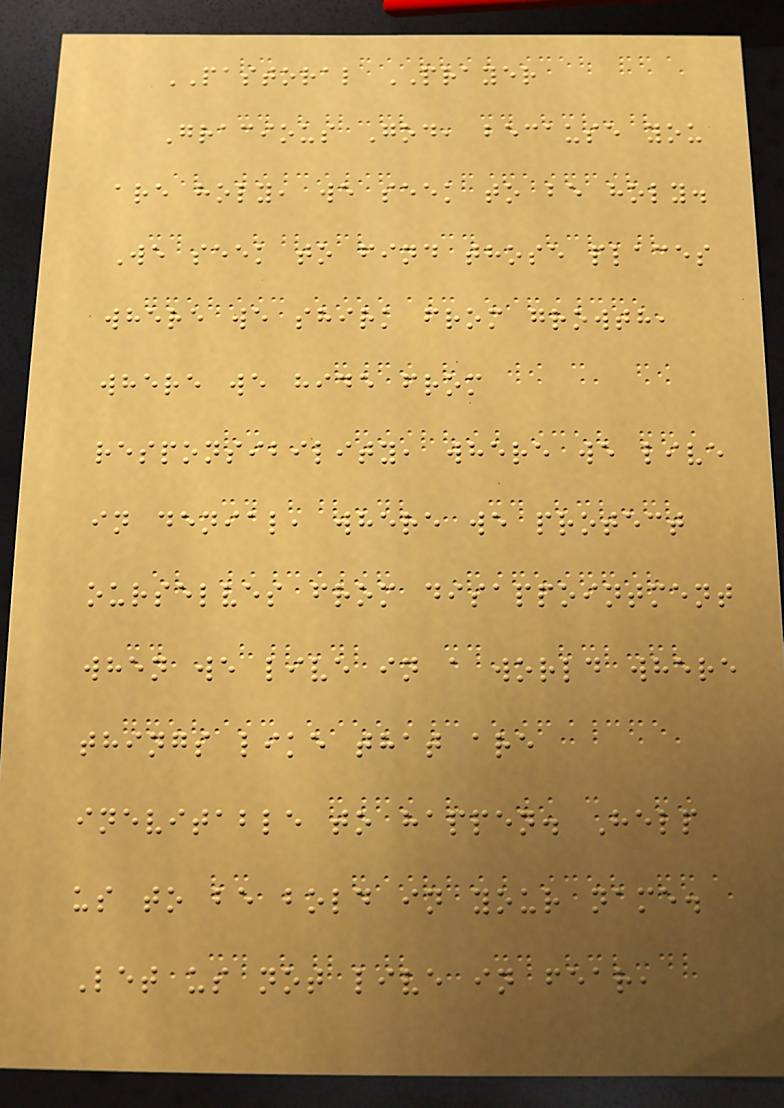PASTORAL PRAYER
Gracious God, because you
are holy, we seek to be holy.
We seek to find those places
where we shirk from growth,
where we hide from
responsibility, where we live
in denial, where we protect
ourselves from disappointment
when we live in a world where
things like that are
inevitable to happen. Help
us to be bold in your name.
Let us not live in fear,
